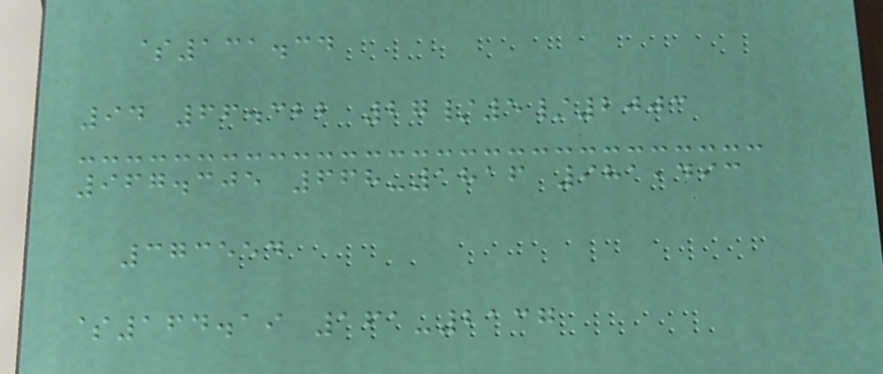$131.34
94 66.322 27/5/2003
967.305 668-1816 981,493
373554
$164.19 161-2137
